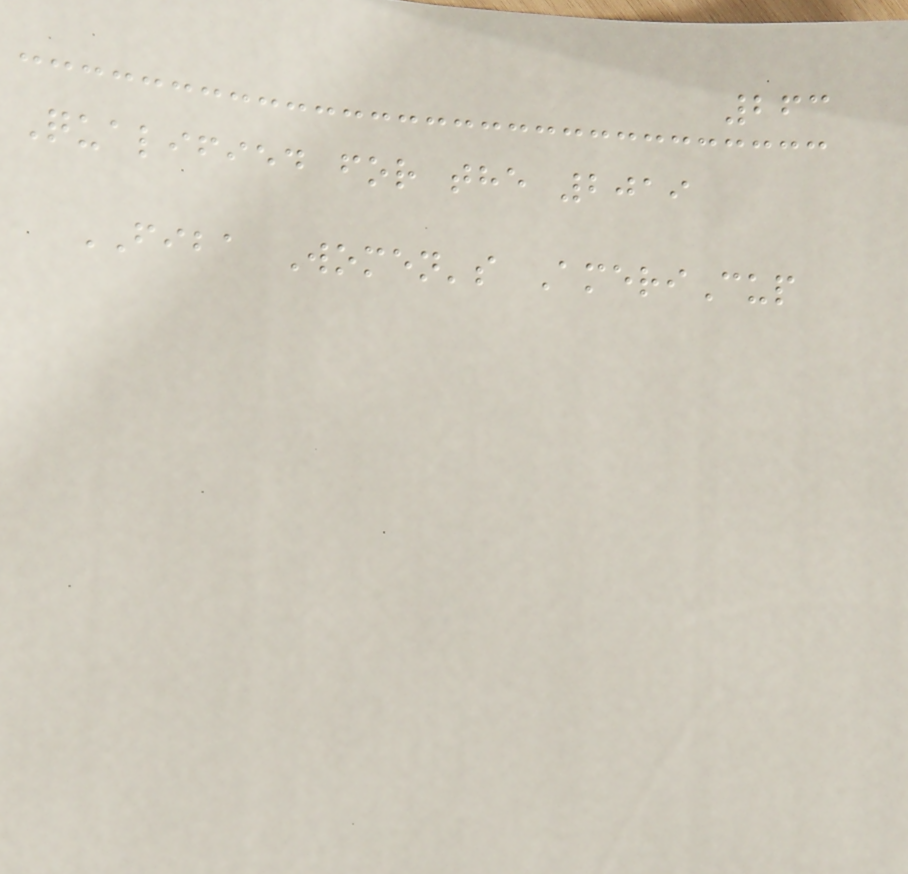263
Qualified for the 2019
FIBA Women's AmeriCup
